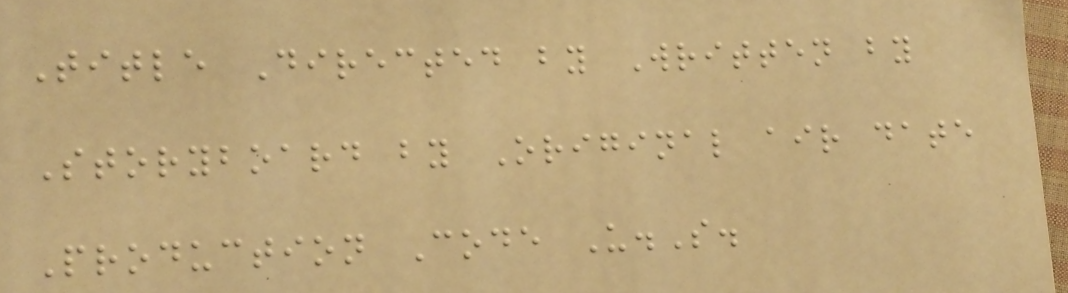Title Directed by Written by
Storyboard by Original air date
Production Code U.S.
